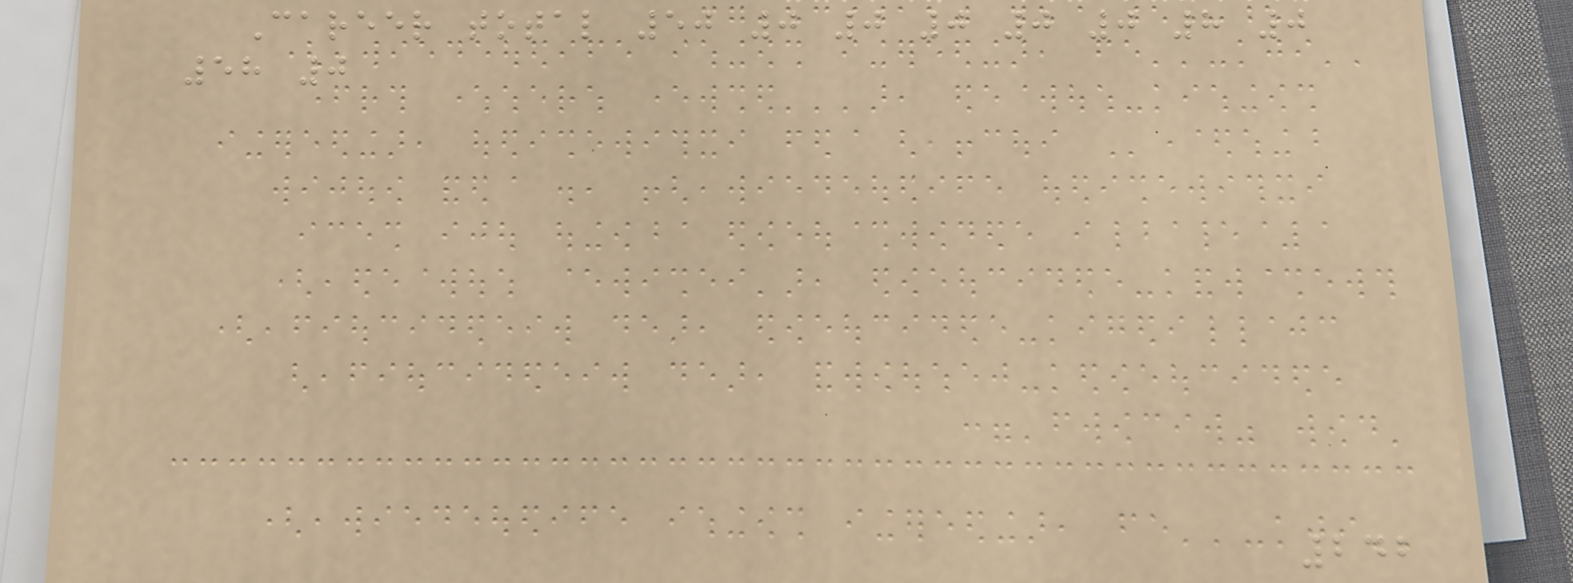Career total 50 0 0 0 0 0 8 0
58 0
242
